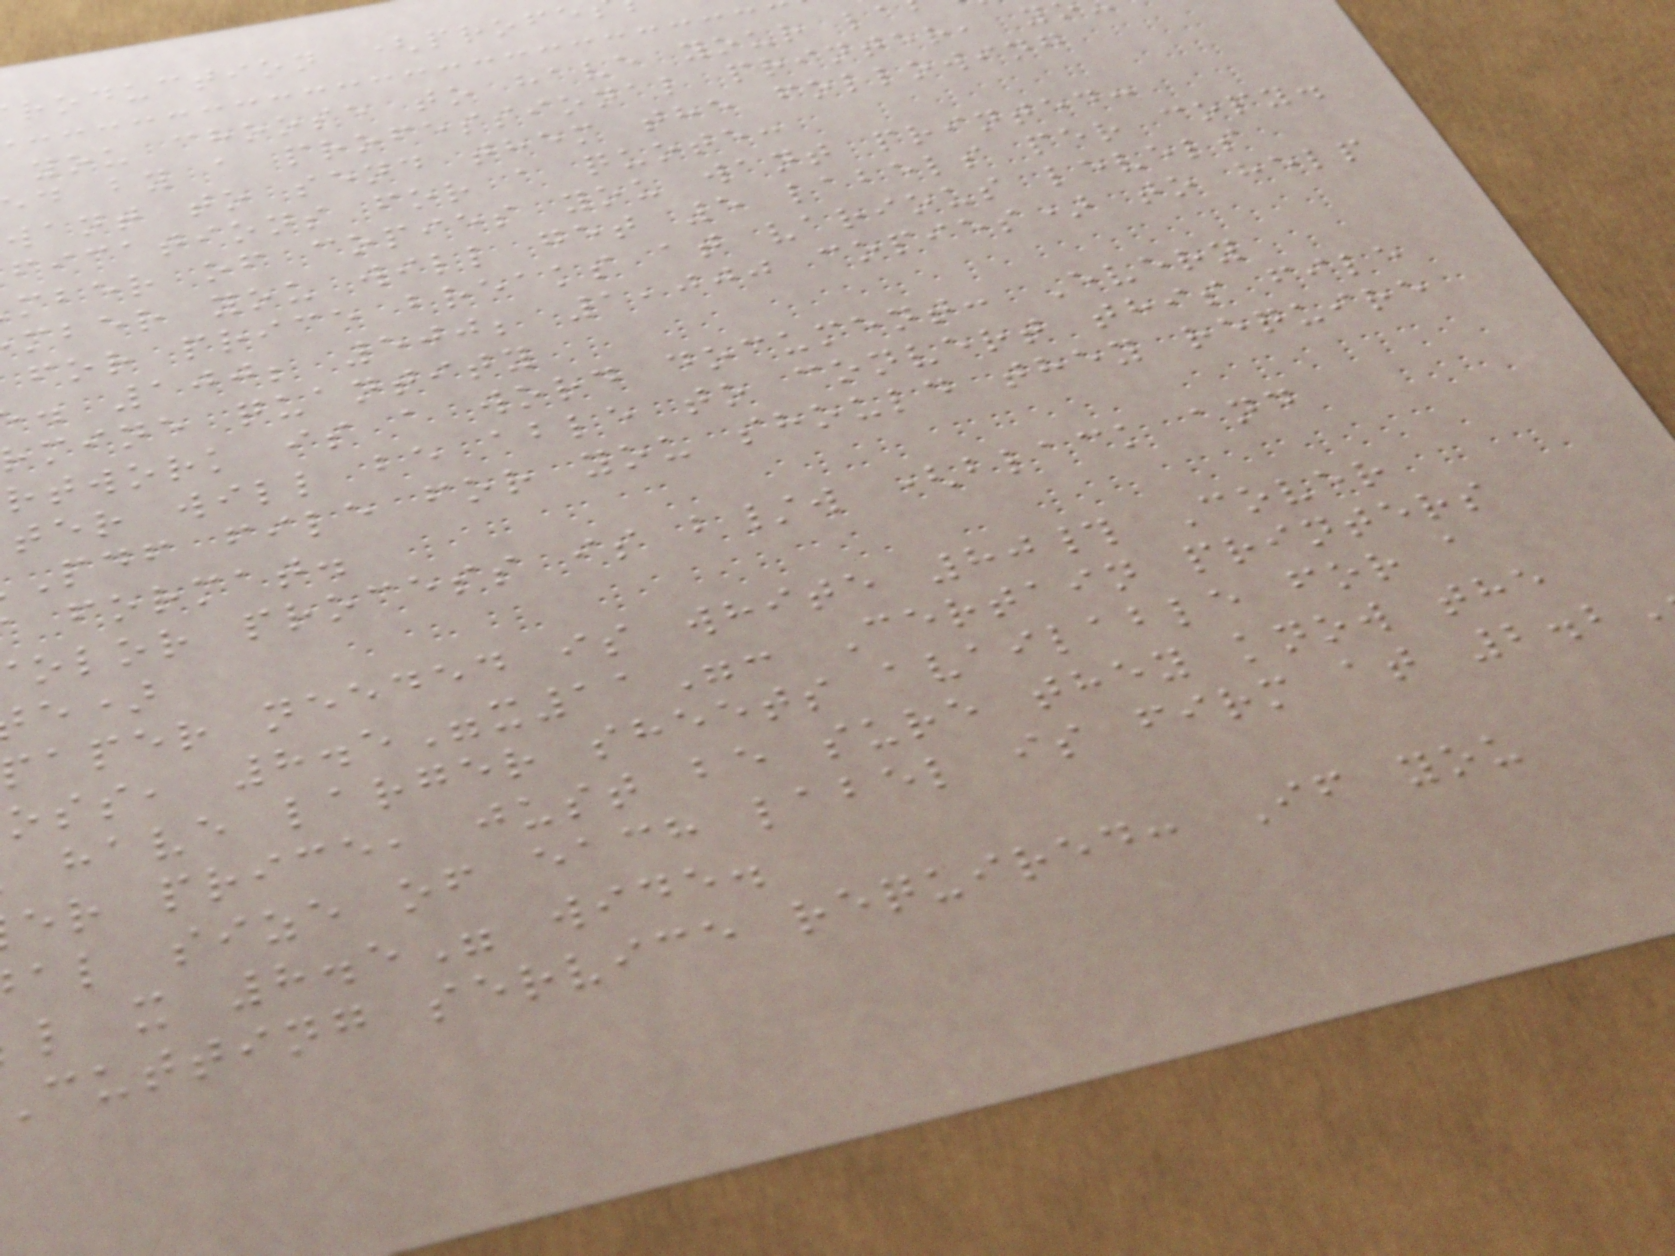roduction (
you choose to have your la
d by a professional printer, y
want to send them the following
fications for a quote:
mber of copies you want printed:
mber you will get 5 labels per copy.
for price breaks at various levels
. 100; 500; 1,000 copies) to help
mine quantity
rtwork is a word document: Every
ter will be able to convert this file
pdf file for you should they require
format.
olor process is b/w (black and
aper needed is white 80# Cover
oss, 8.5"x11": Certain printers
have larger sheets available for a
er price, just be sure they know the
al size of each label is firm at 2.2
l x 8.5" wide.
cutting service required: If you
